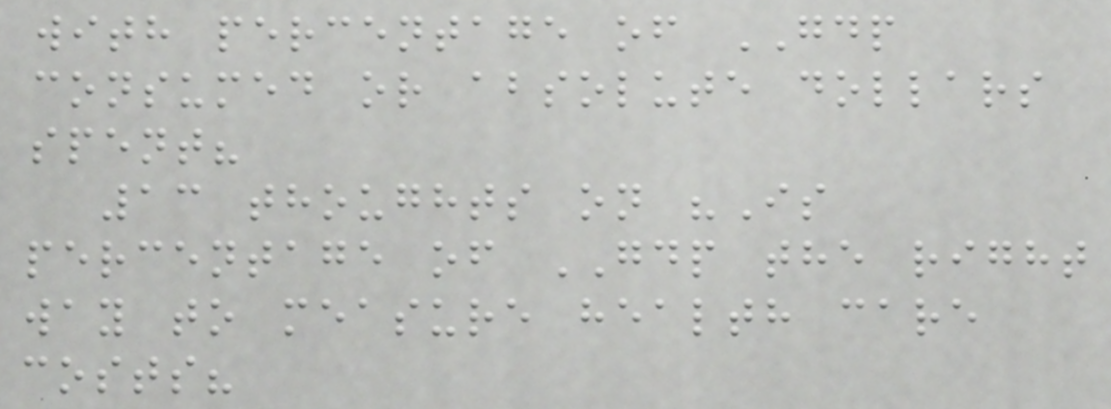with percentage of GDP
consumed or absolute dollars
spent?
13 thoughts on "Is
percentage of GDP the right
way to measure health care
costs?
